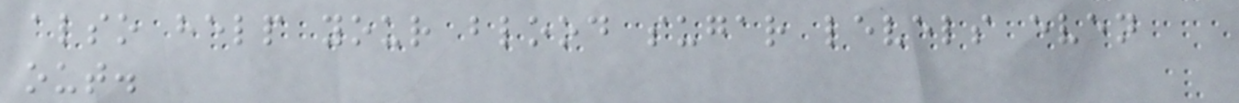also help your blood sugar levels even
out.
